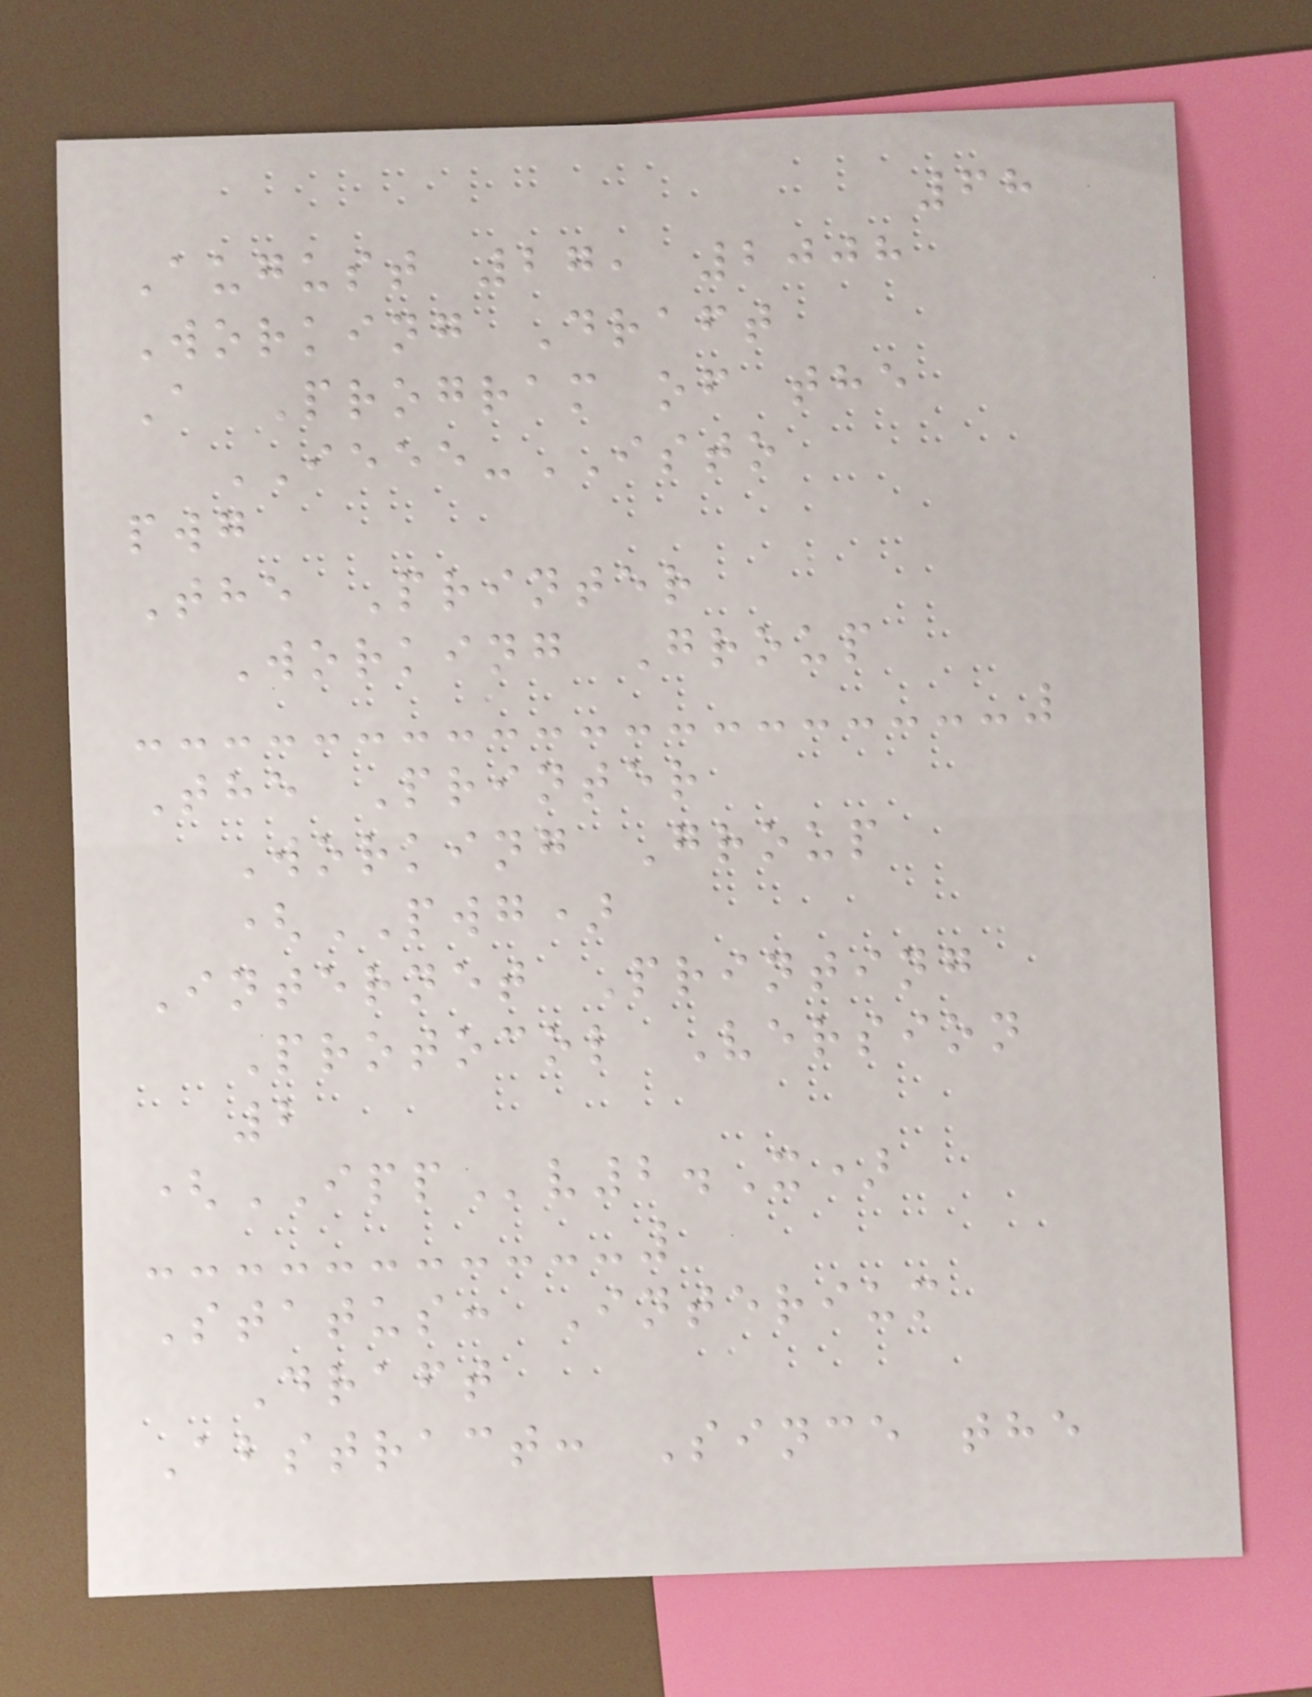68
August 27, 2008
Working Draft
A Program of the
IEEE-ISTO
pwg
The Printer
Working Group
The Printer
Working Group
(PWG)
Internet Printing
Protocol Version
2
(IPPv2.X)
Status: Interium
Draft
Abstract: Since the
